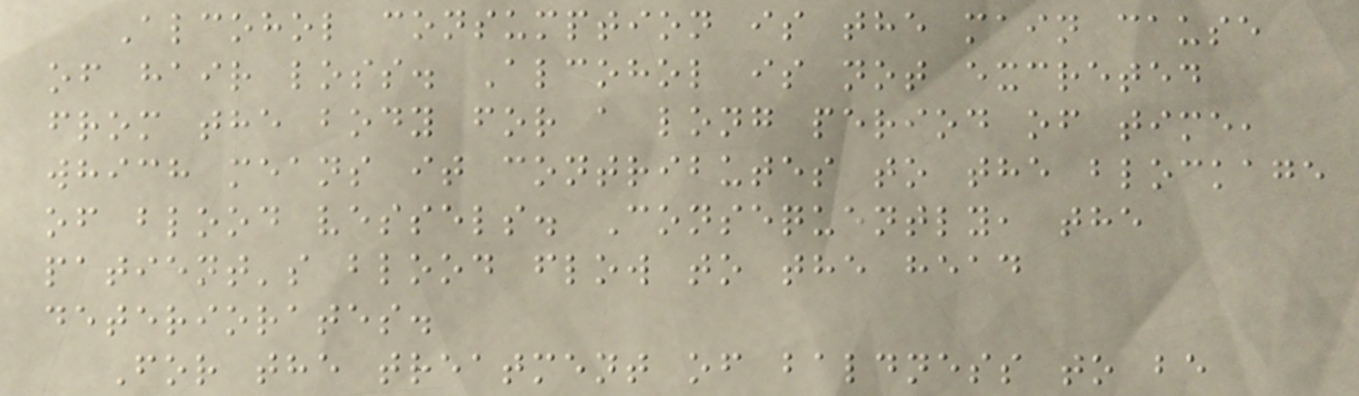Alcohol consumption is the main cause
of hair loss. Alcohol is not excreted
from the body for a long period of time,
which means it contributes to the blockage
of blood vessels. Consequently, the
patient's blood flow to the head
deteriorates.
For the treatment of baldness to be
